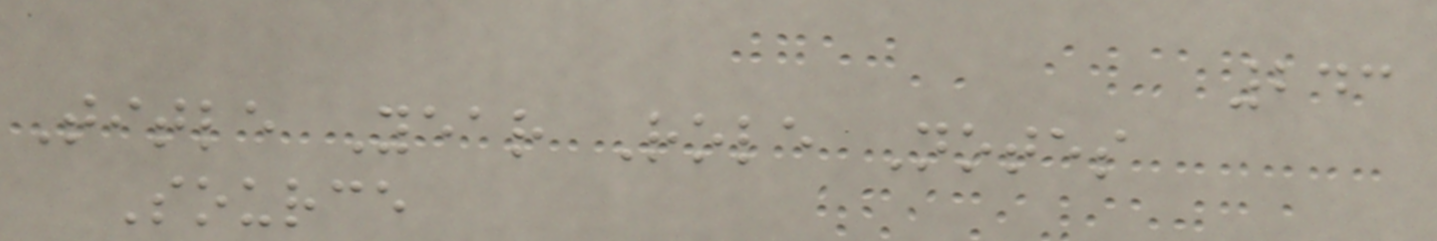243
Title Year Role Notes
Source
